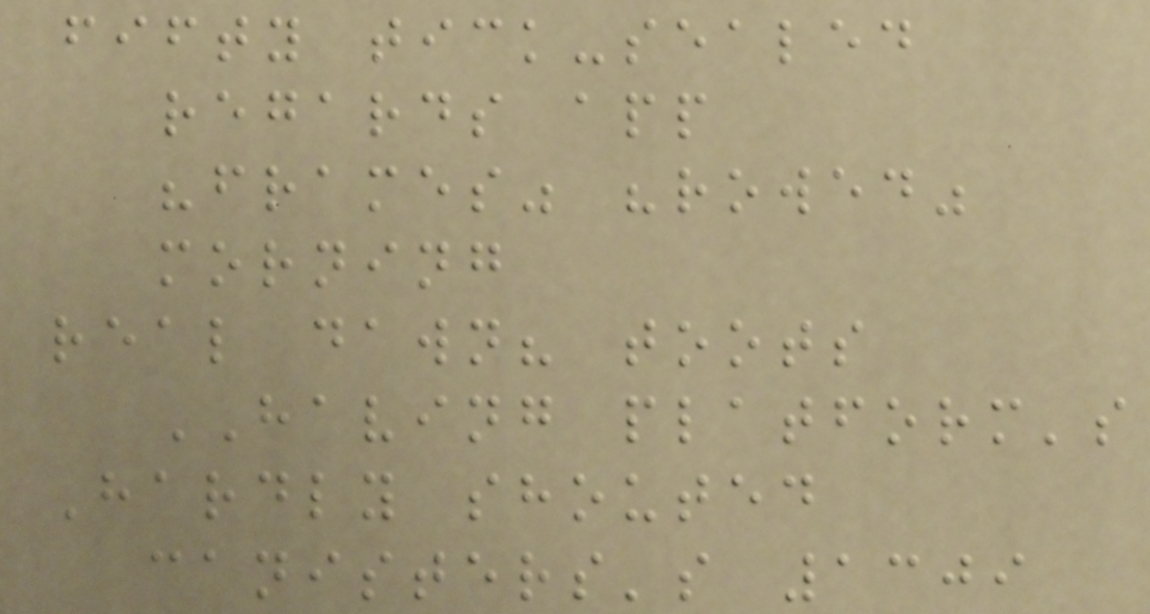fifty tick-sealed
regards app
"frames" "rowed"
morning
real dawn? toots
HAVING platform's
Hardly shouted
canisters's 1309
